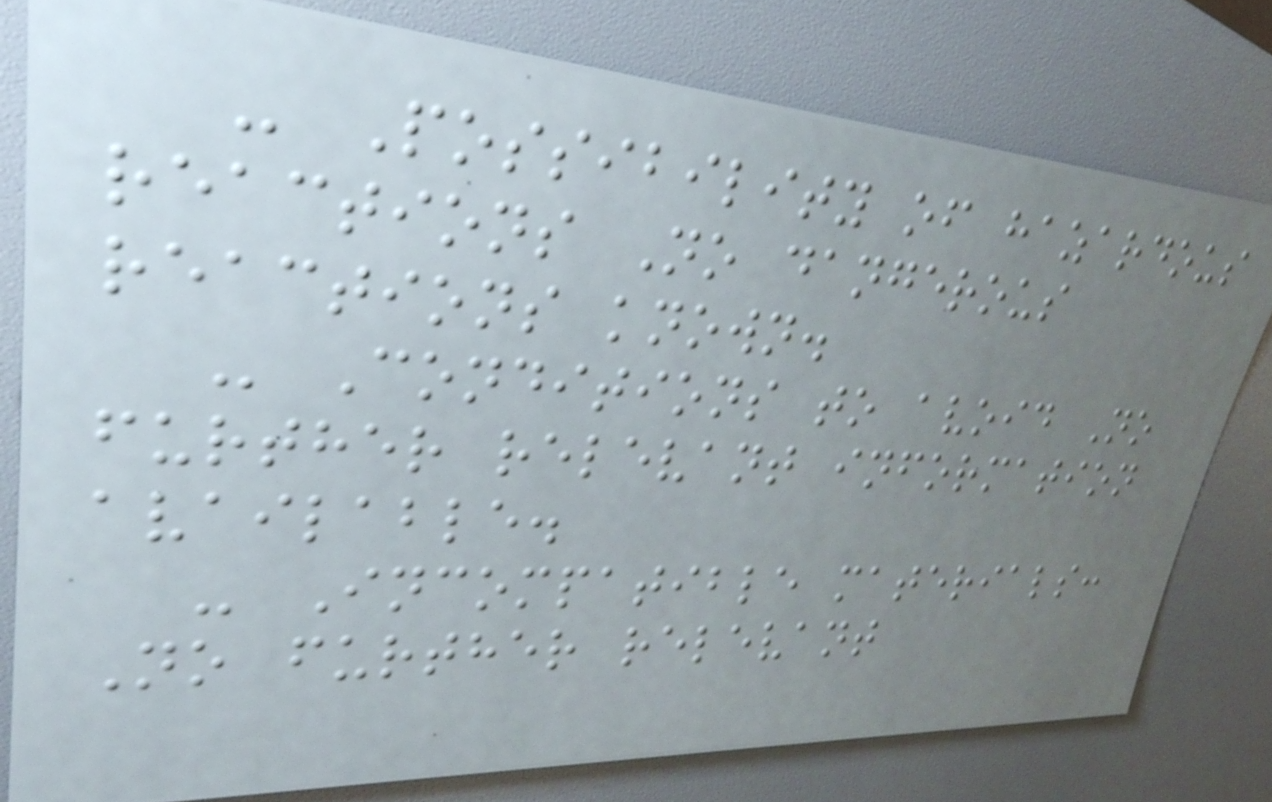- Possibility of hazardous
reactions No dangerous
reactions known.
- Conditions to avoid No
further relevant information
available.
- Incompatible materials:
No further relevant
